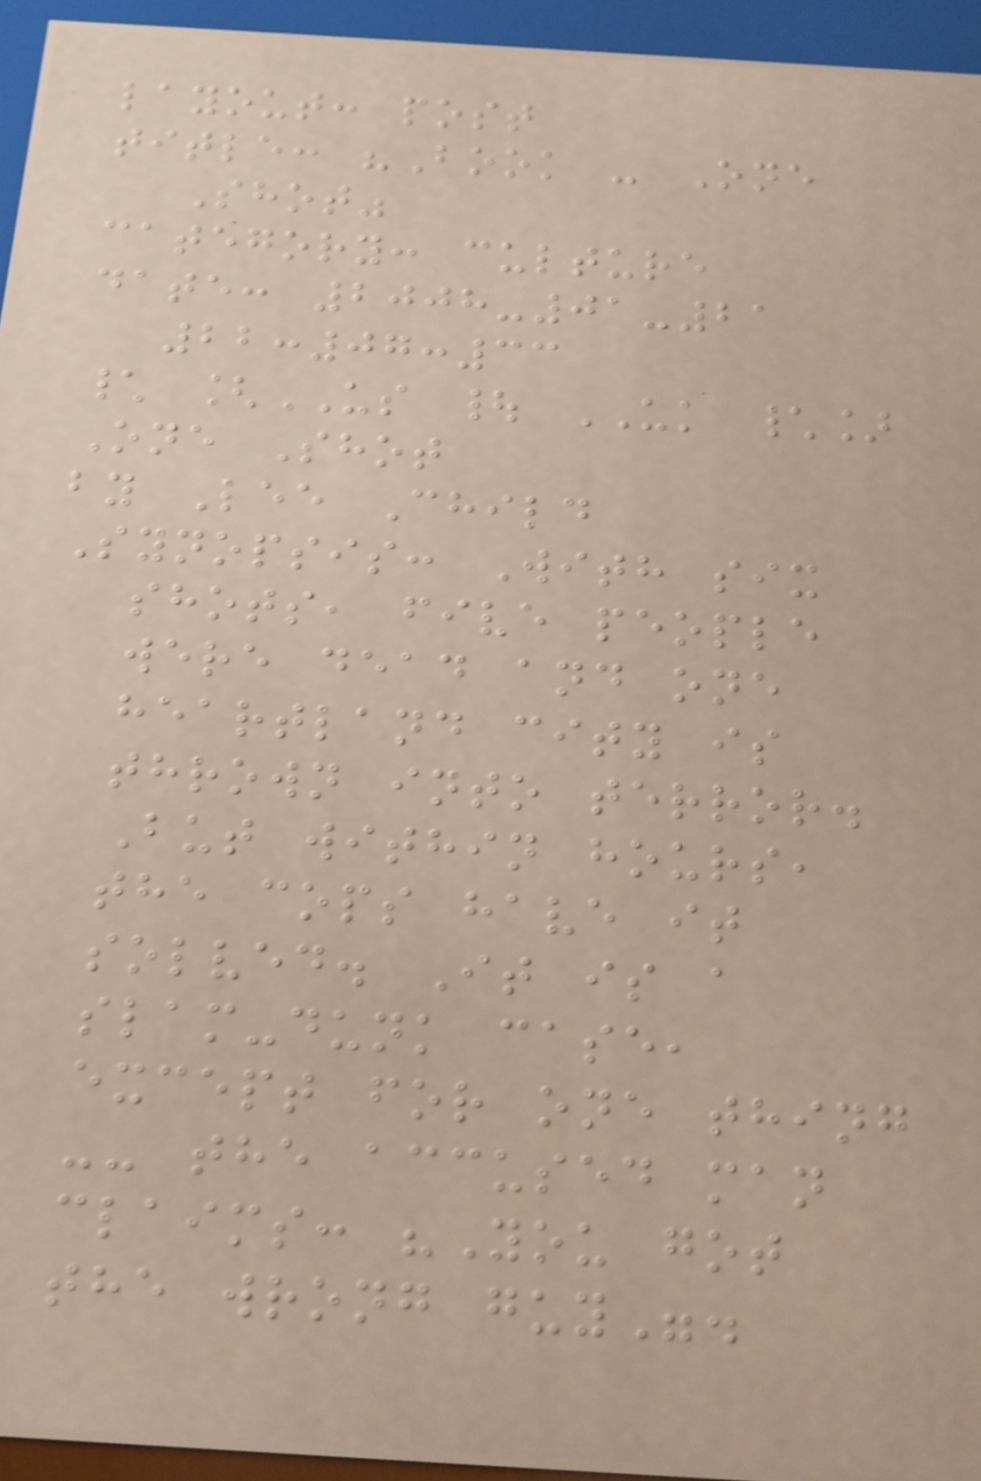layout: post
title: "Book - One
Shot"
category: culture
date: 2008-01-21
22:07:33
\ [US | UK \]
One Shot
by Lee Child
Synopsis: With six
shots, five people
were dead and one
heartland city is
thrown into terror.
But within hours,
the cops have it
solved. It is a
slam-dunk case,
except for one thing
-- the accused man
claims: "You got
the wrong guy".
